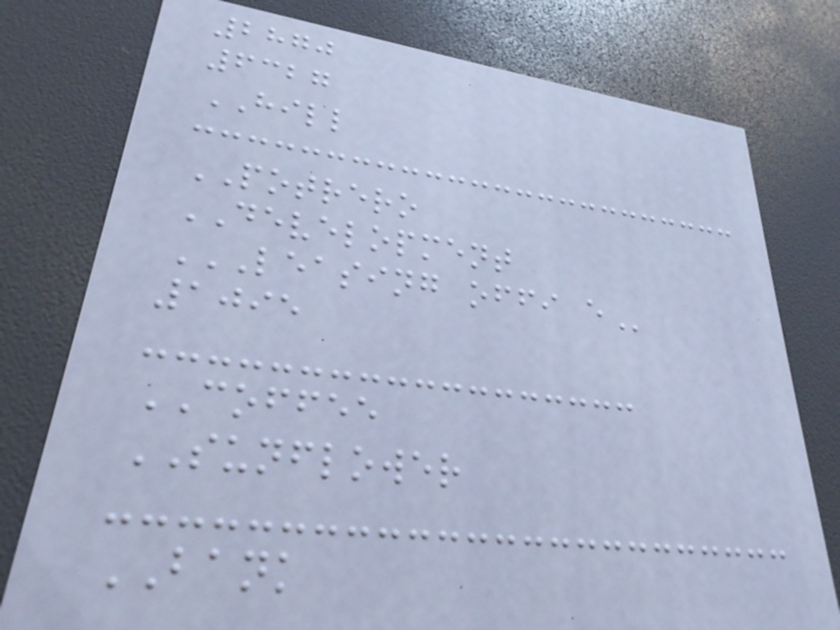2870
6327
HILL
POTRERO
DEVELOPMENT
LEASING OFFI E
1095
COFFEE
SUNFLOWER
BANK
